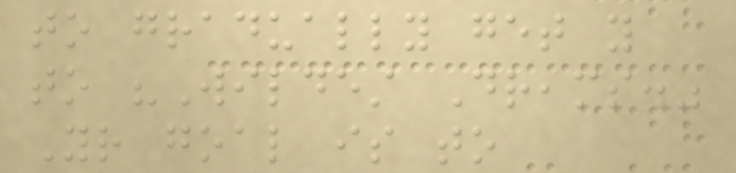to gradually get you
to "Wildest Dreams."
Your goal is to
